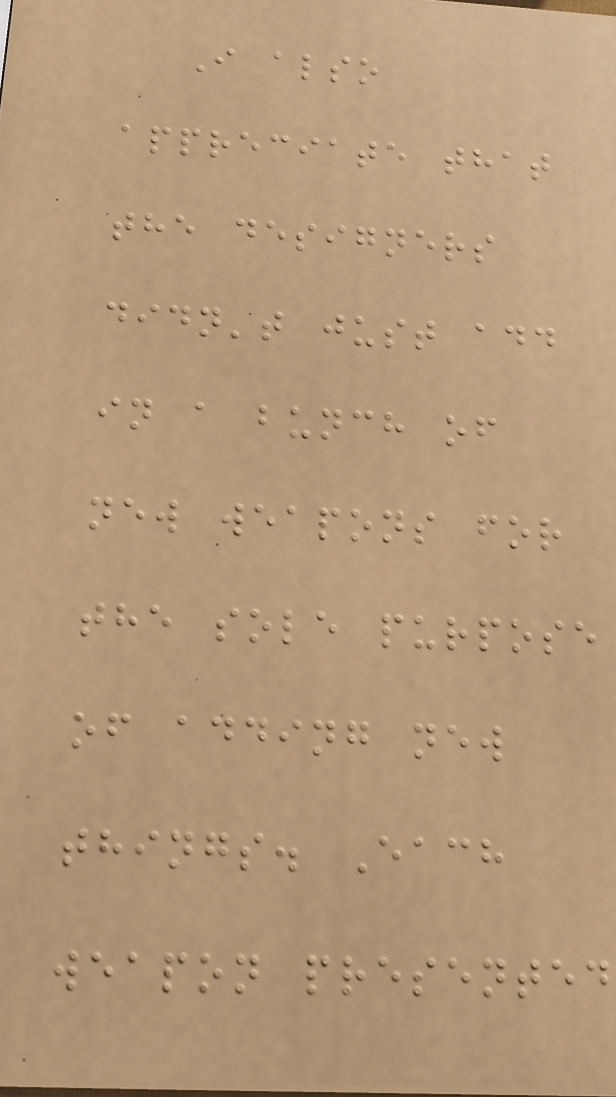I also
appreciate that
the designers
didn't just add
in a bunch of
new weapons for
the sole purpose
of adding new
things. Each
weapon presented
